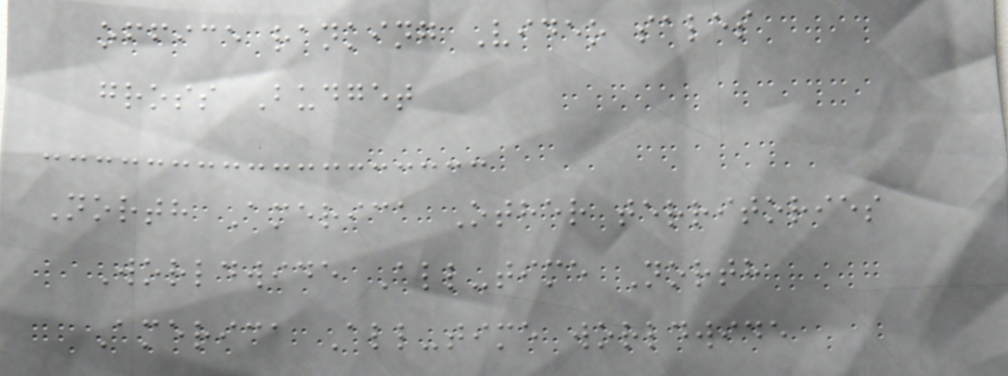office ranking Video sales
gross Budget
North America Other territories
Worldwide All-time North
America All-time worldwide
